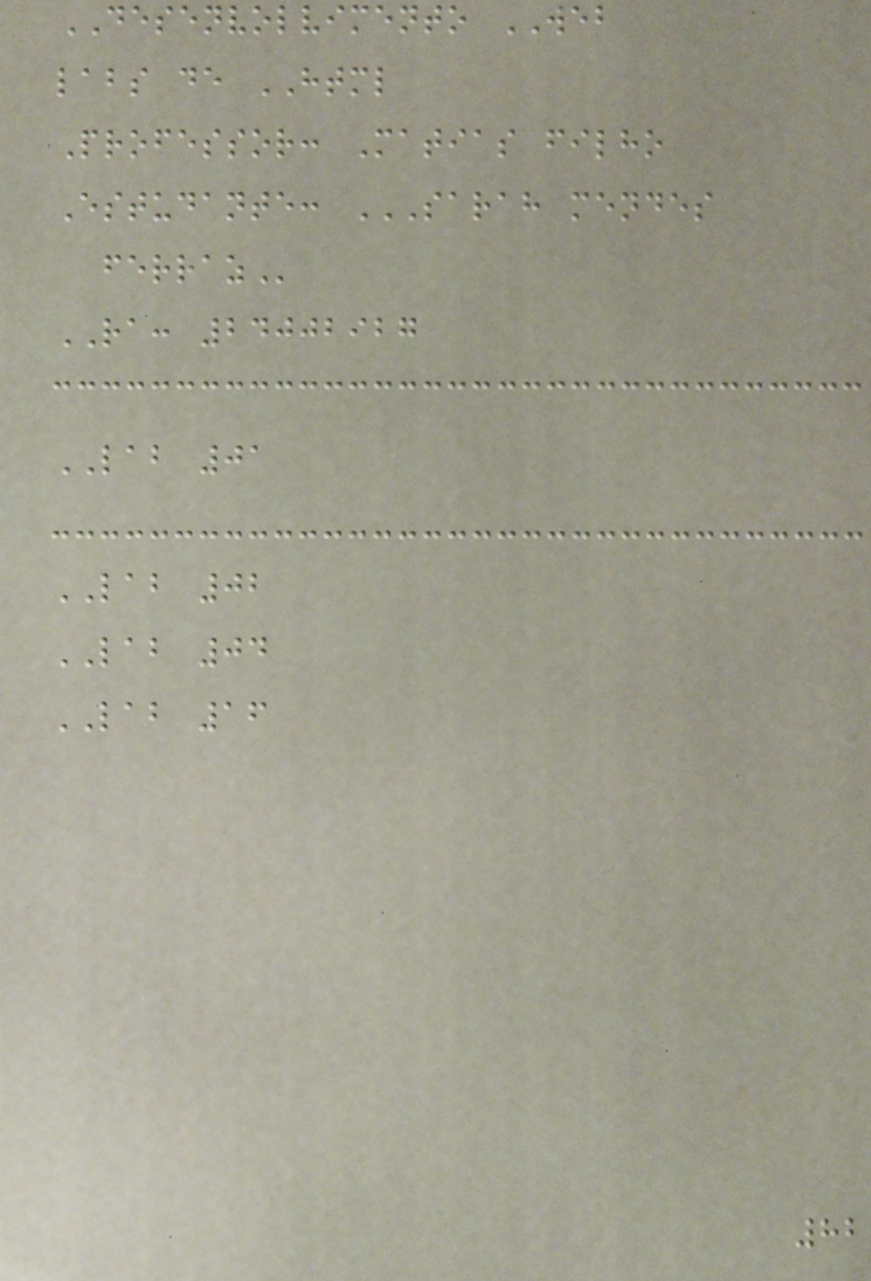DESENVOLVIMENTO WEB
labs de HTML
Professor: Matias filho
Estudante: SARAH MENDES
FERRAZ
RA: 24002927
LAB 01
LAB 02
LAB 04
LAB 16
82
